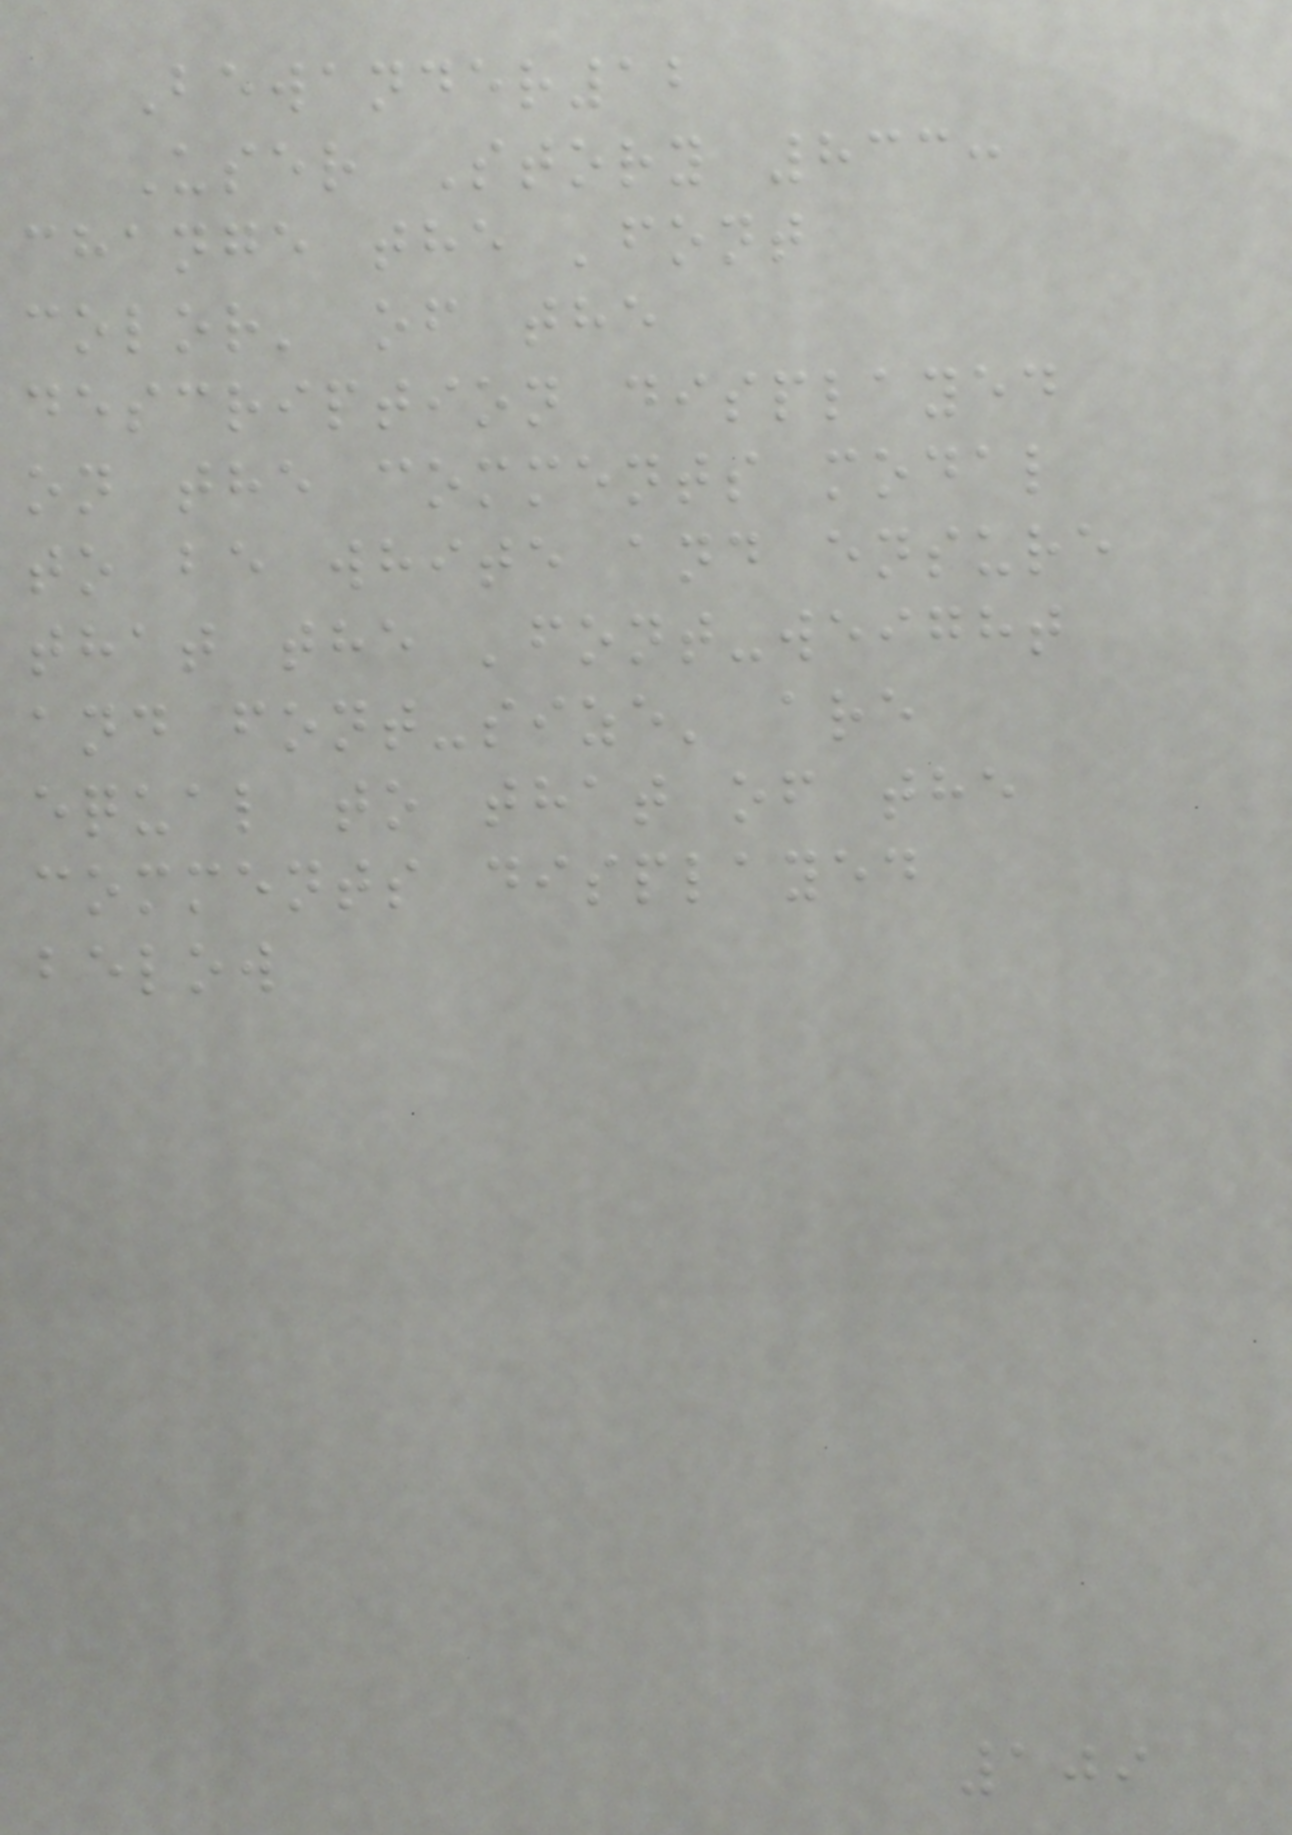Bewander12
User Story 833:
change the 'font
color' of the
description displayed
on the comments modal
to be white and ensure
that the 'font-weight
and font-size' are
equal to that of the
comments displayed
below
109
